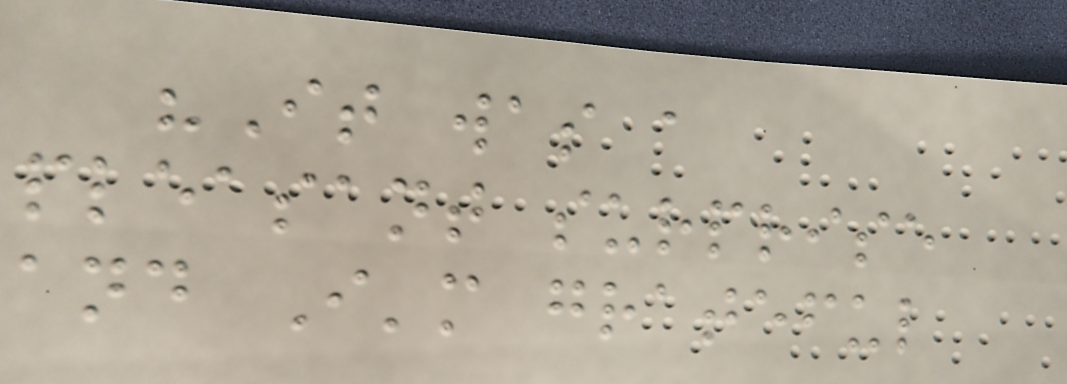"It was a
pleasant surprise
and I'm grateful
